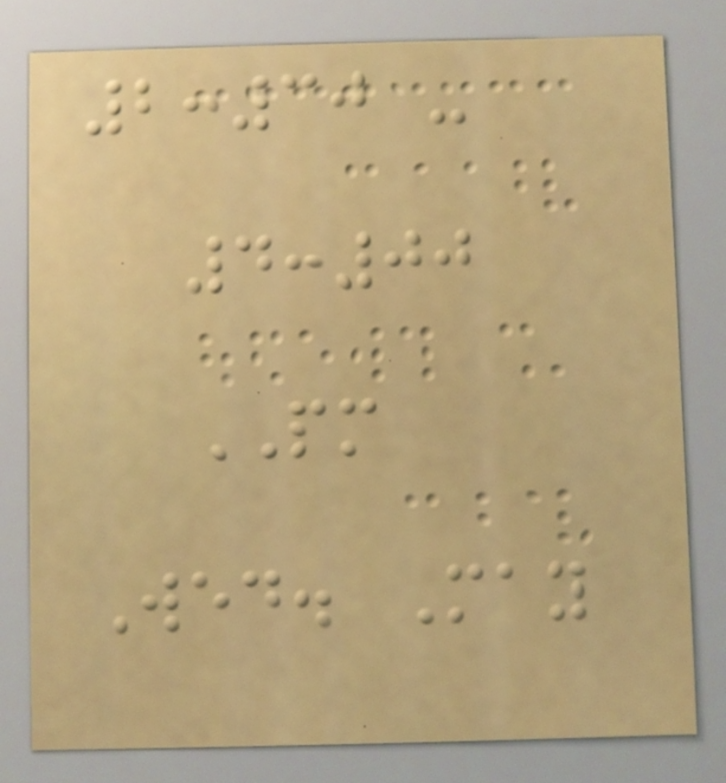2:30 -
4:00
PM
Wed. May
